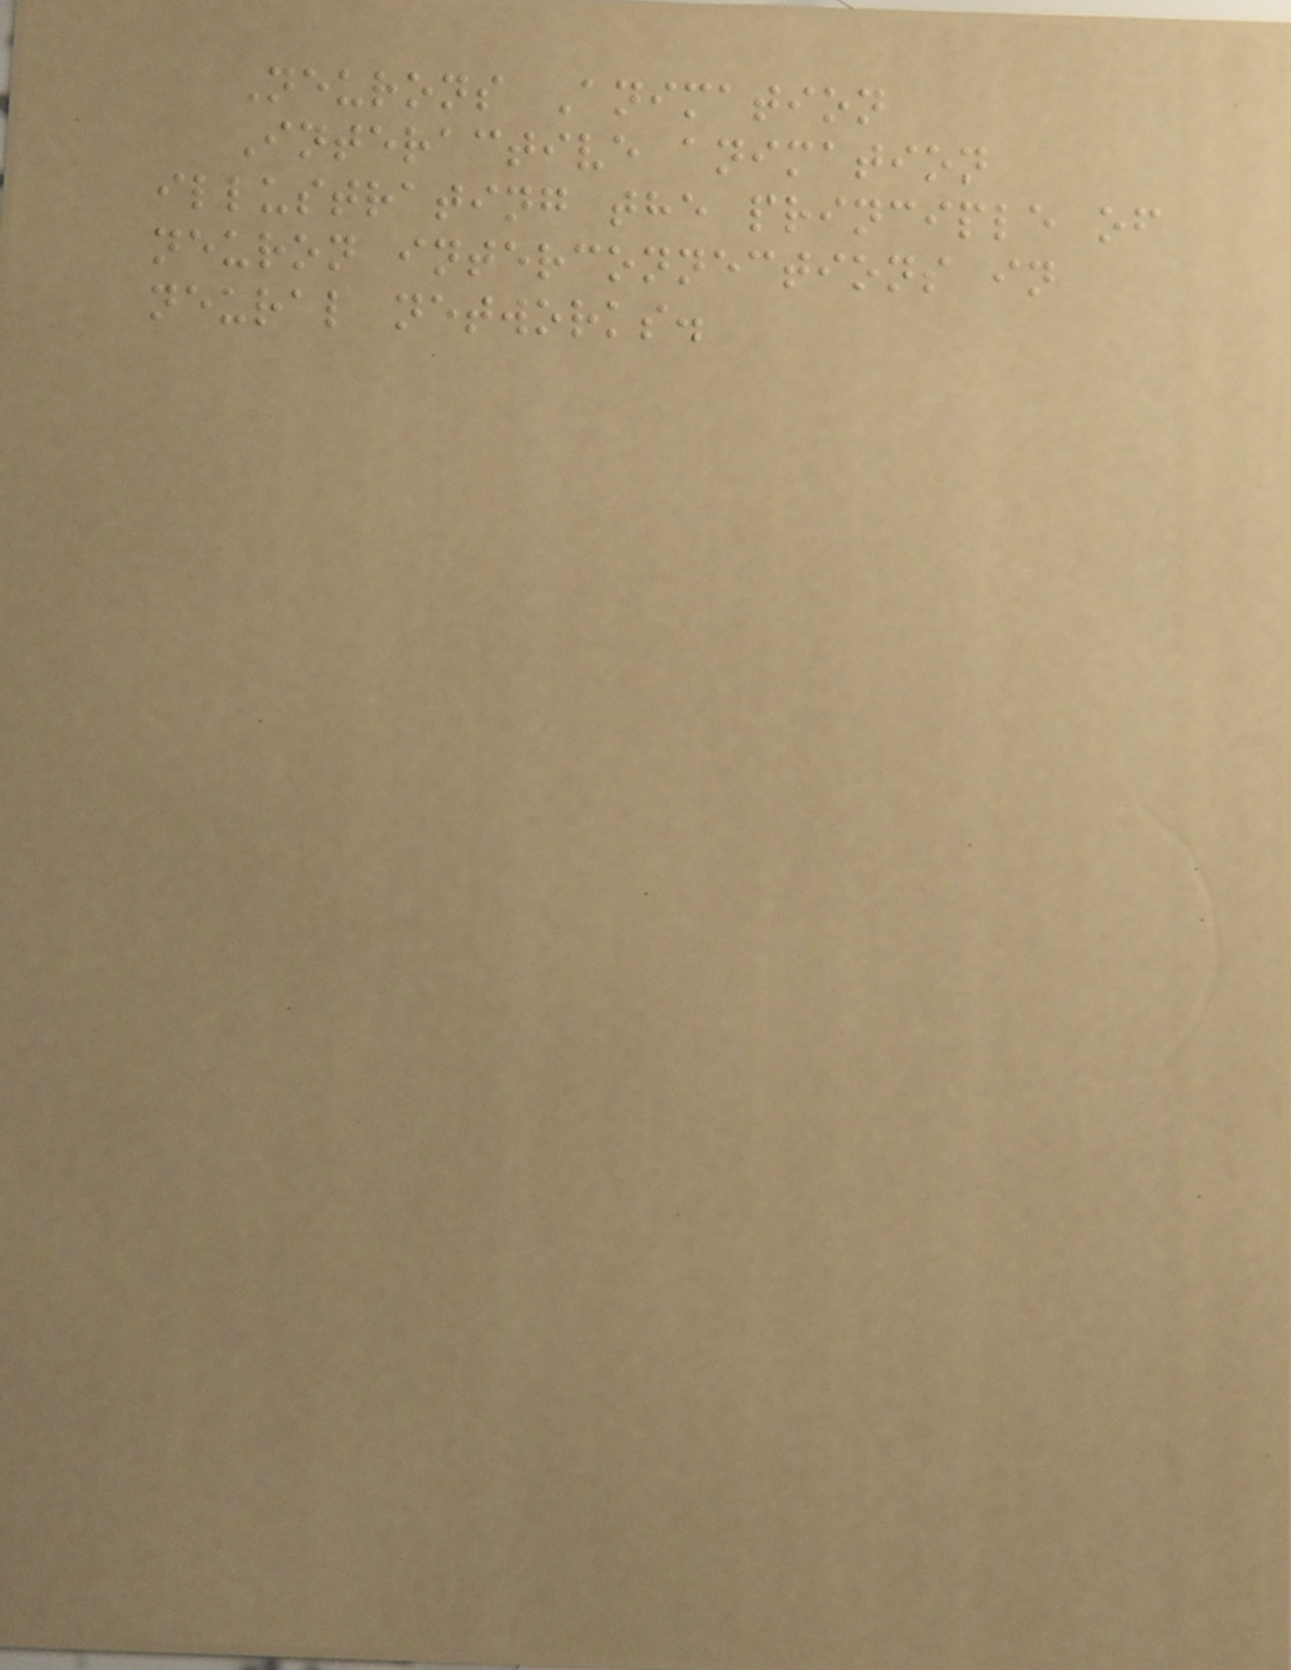Neurons Animation
Interactive animation
illustrating the principle of
neuron interconnections in
neural networks.
